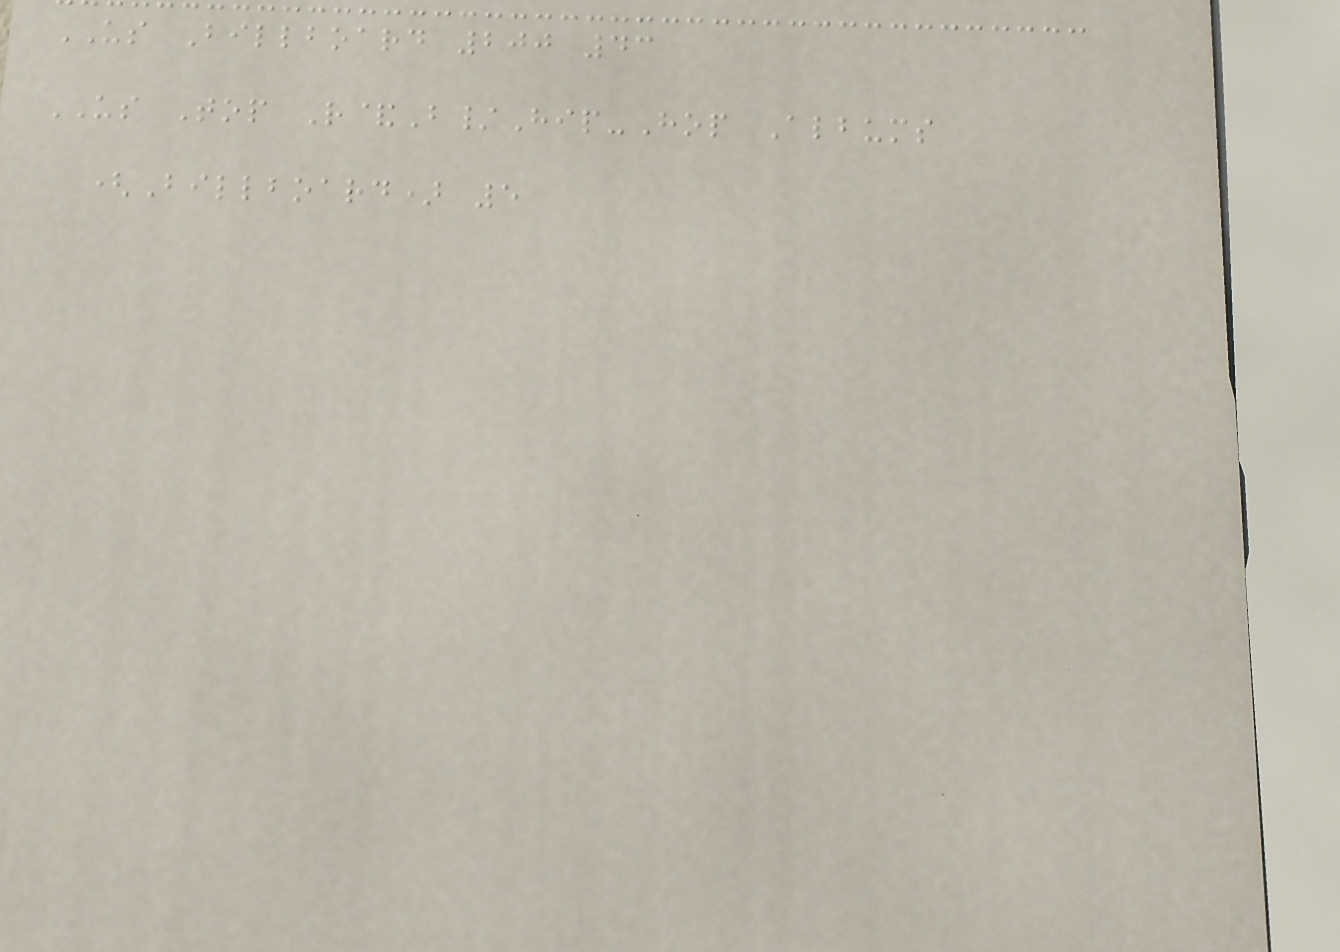US Billboard 200 43
US Top R&B/Hip-Hop Albums
(Billboard) 5
